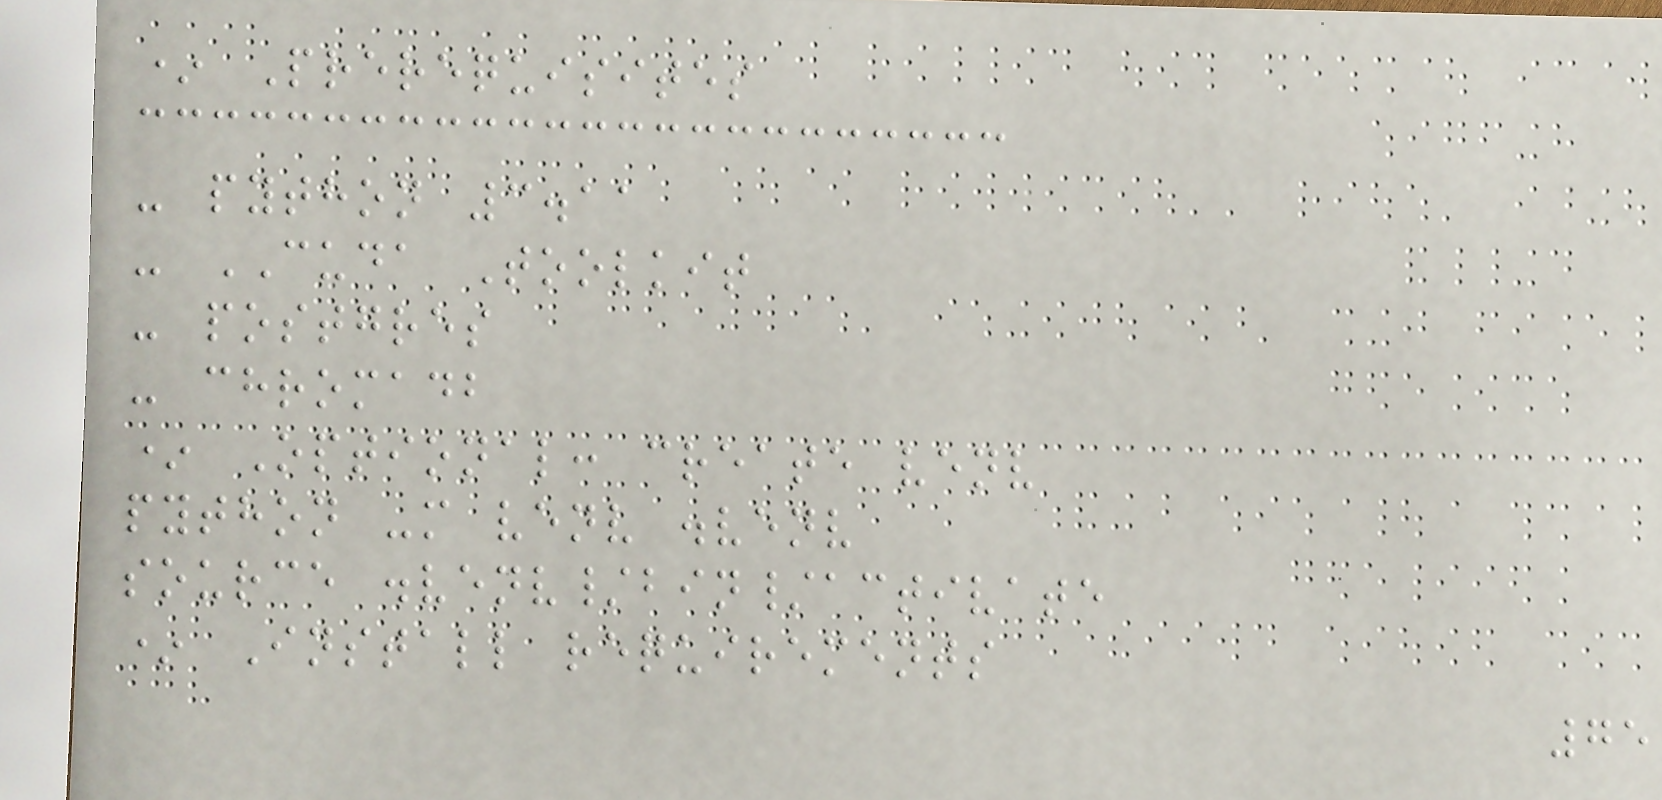* Prerequisites
- python 3.11
- CUDA Toolkit
- postgres
- chromadb
* Optional: create venv
python -m venv .venv
source .venv/bin/activate
* Install requirements
75
